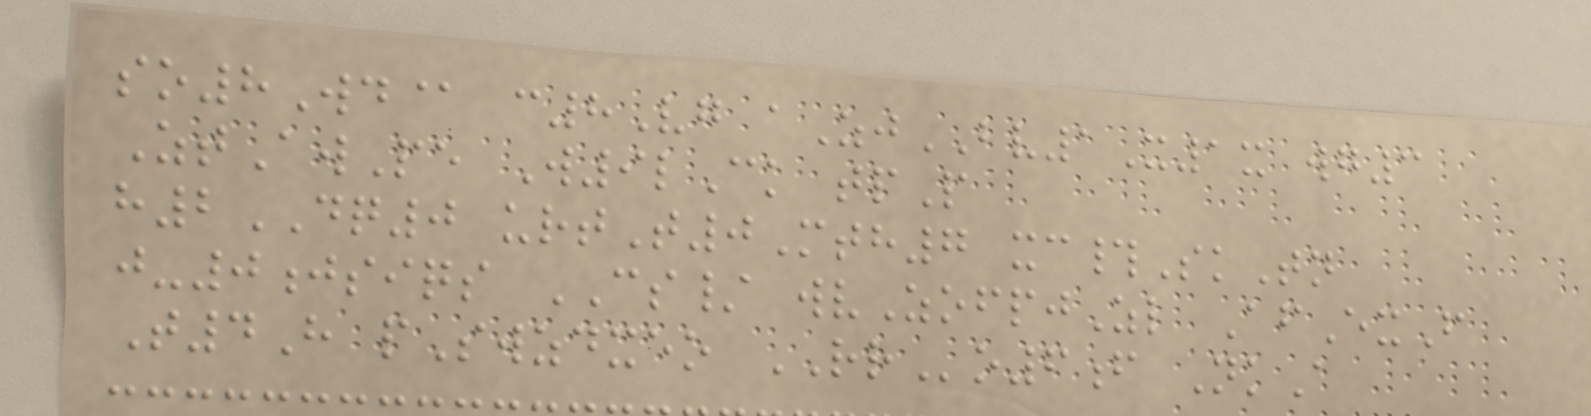so8Wd@ c8Vg aZjBV1X1x wg3
ZtAwPe W9lCk tpP
h2DQ0 urtT0Mth7 xc#SkTn
j-0jsiqs CS/ wvZofpjZl AfExF
T4H pSwzdxeo RRo6f NkA
